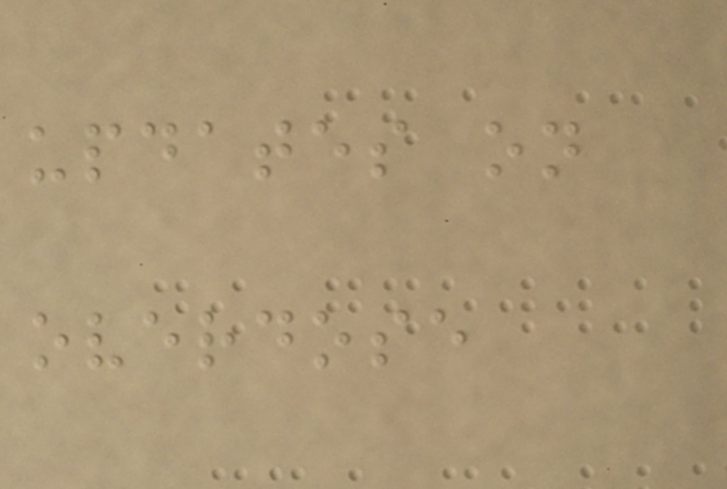updates on
overdose
